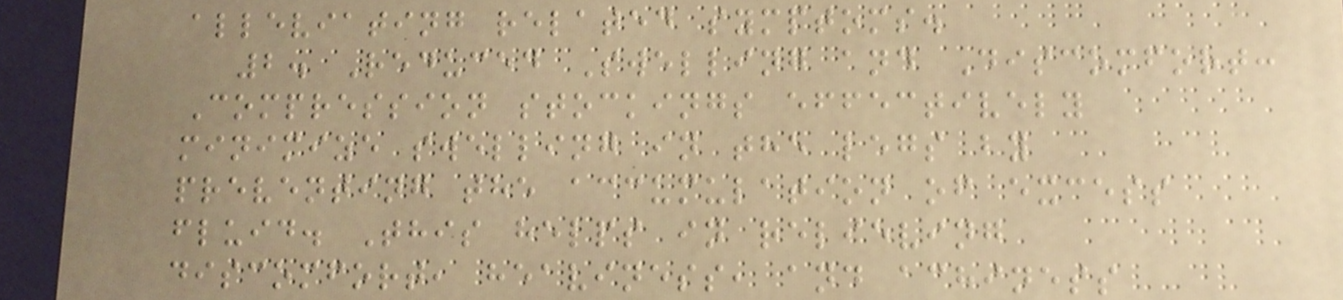alleviating related symptoms.
2. Reduced Swelling and Discomfort:
Compression stockings effectively
minimize swelling in the legs by
preventing the accumulation of excess
fluid. This helps in relieving
discomfort, heaviness, and achiness
